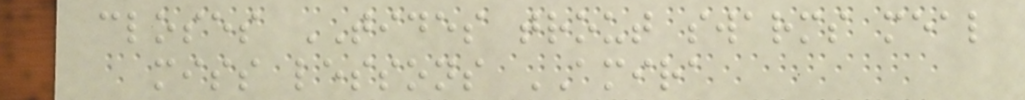closes TIDES trout swarms meal
miss lessons AMIRA
